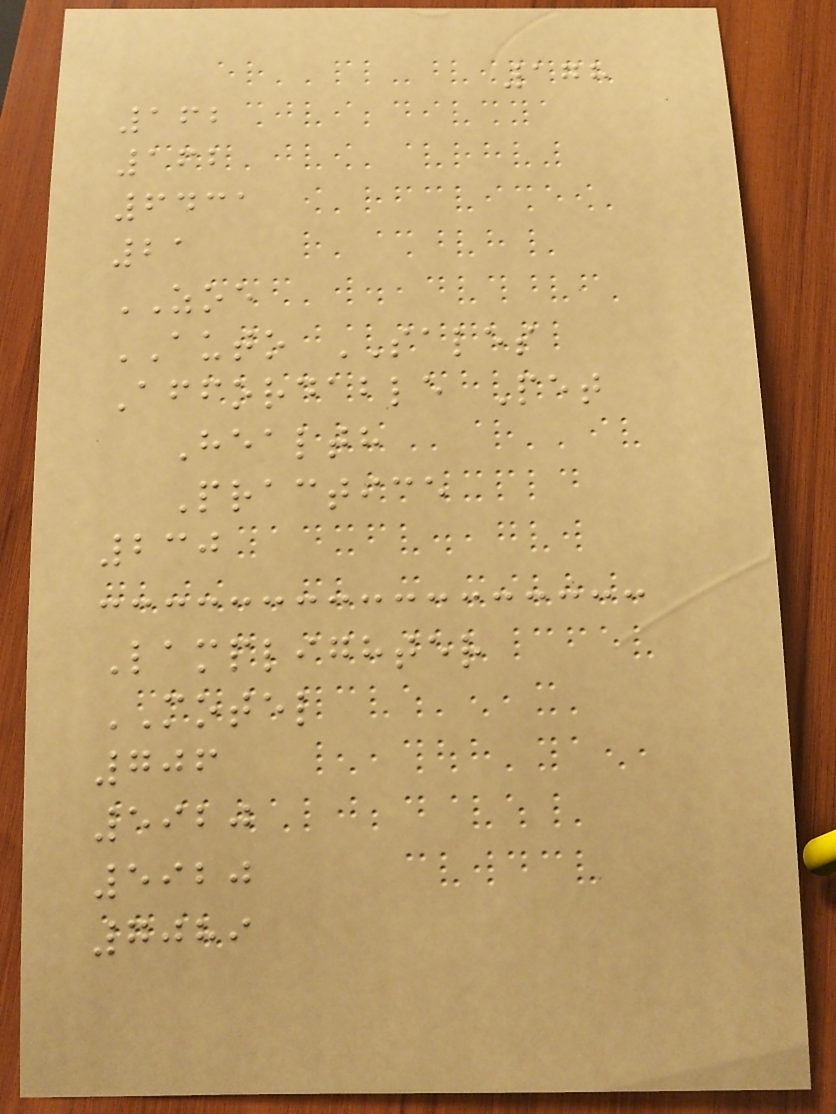178
162
162
6431
21
ZOE
AUTO SALES
Affordable Pet
Health
Practice
230
Lamplighter
MOTEL
706
5920
5920
7089
